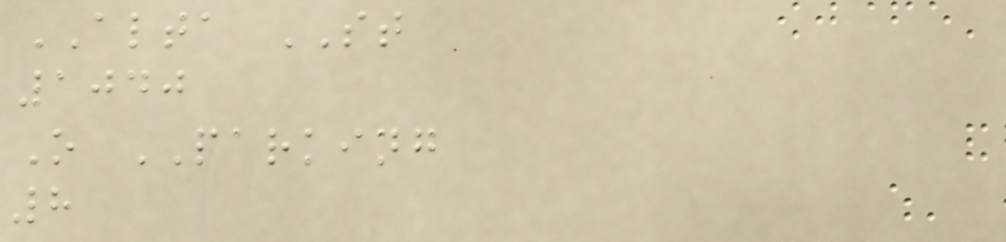ALTA ST
1040
O PARKING
8
